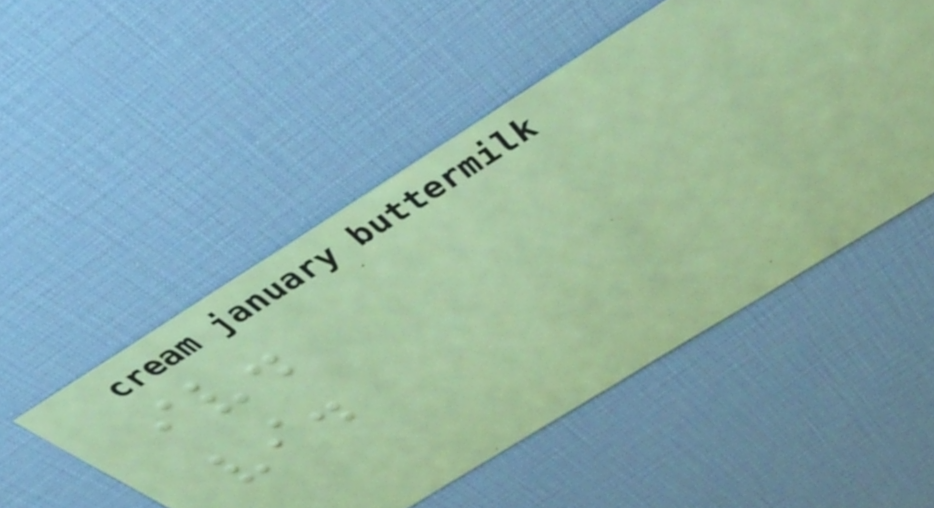iv.
vi.
